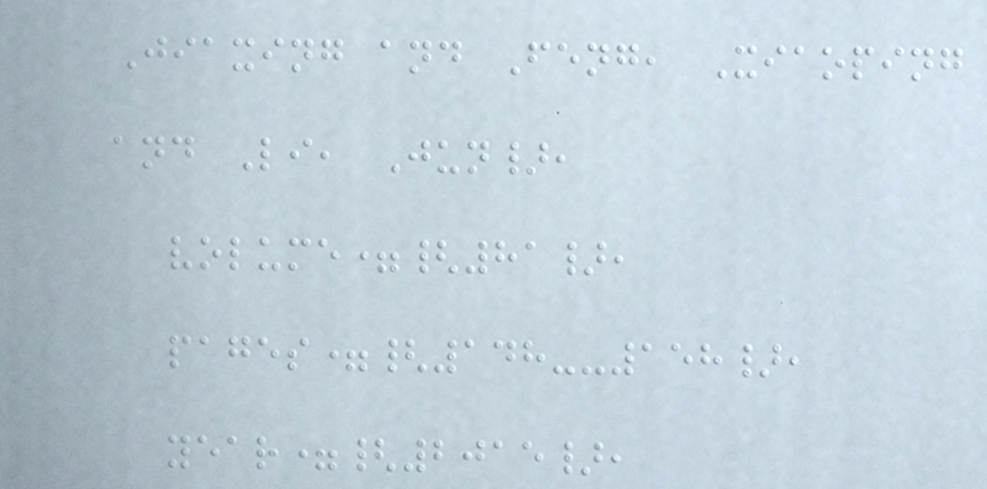Jiaxing and Feng, Xiaoping
and Li, Jun},
volume={81},
pages={148--158},
year={2015},
